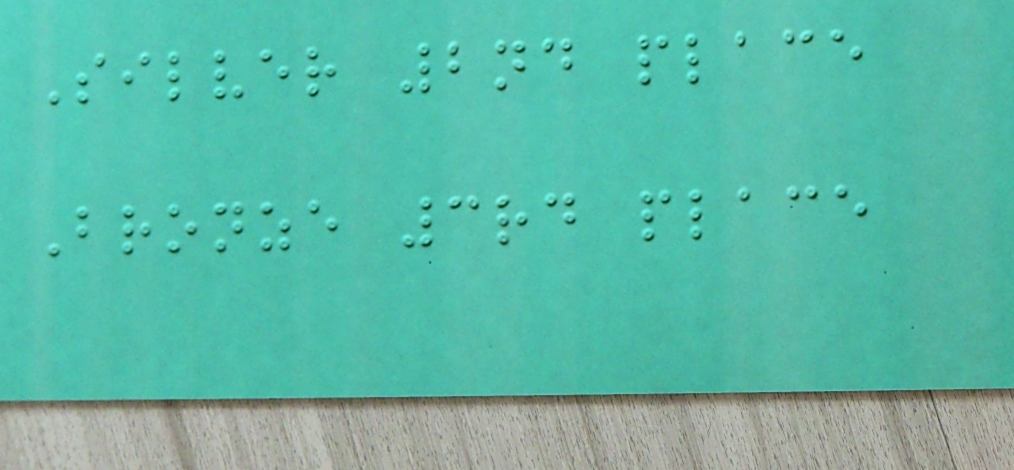Silver 2nd place
Bronze 3rd place
